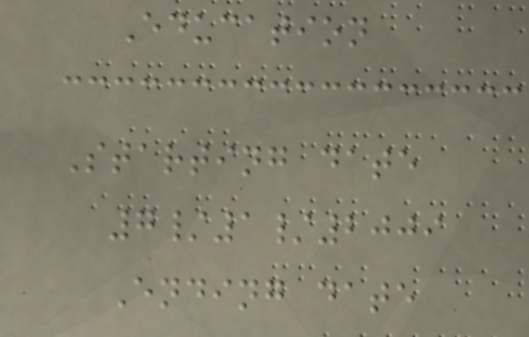Education
Starting date
7/1/2009
Ending date
